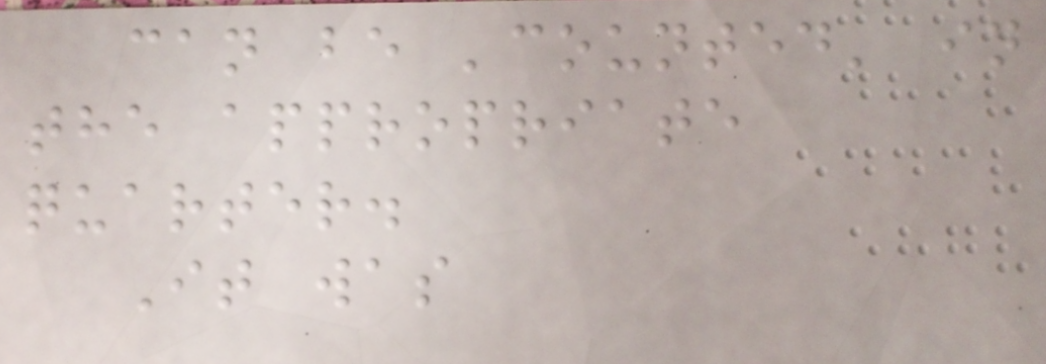can be 'counted' in
the appropriate
quarter.
It was
